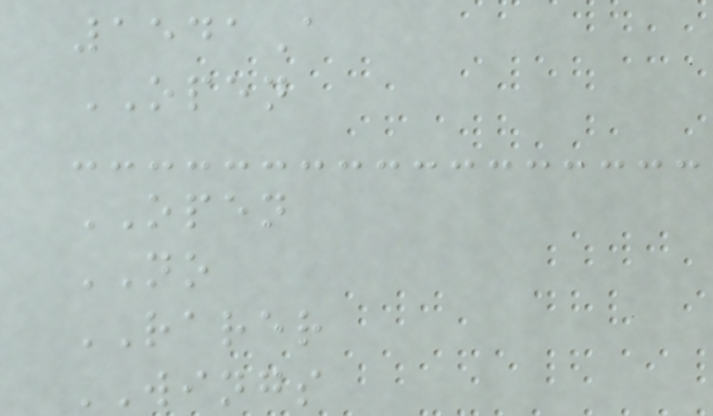1541A
OPEN
OPEN
NO
RARER
WINGS
